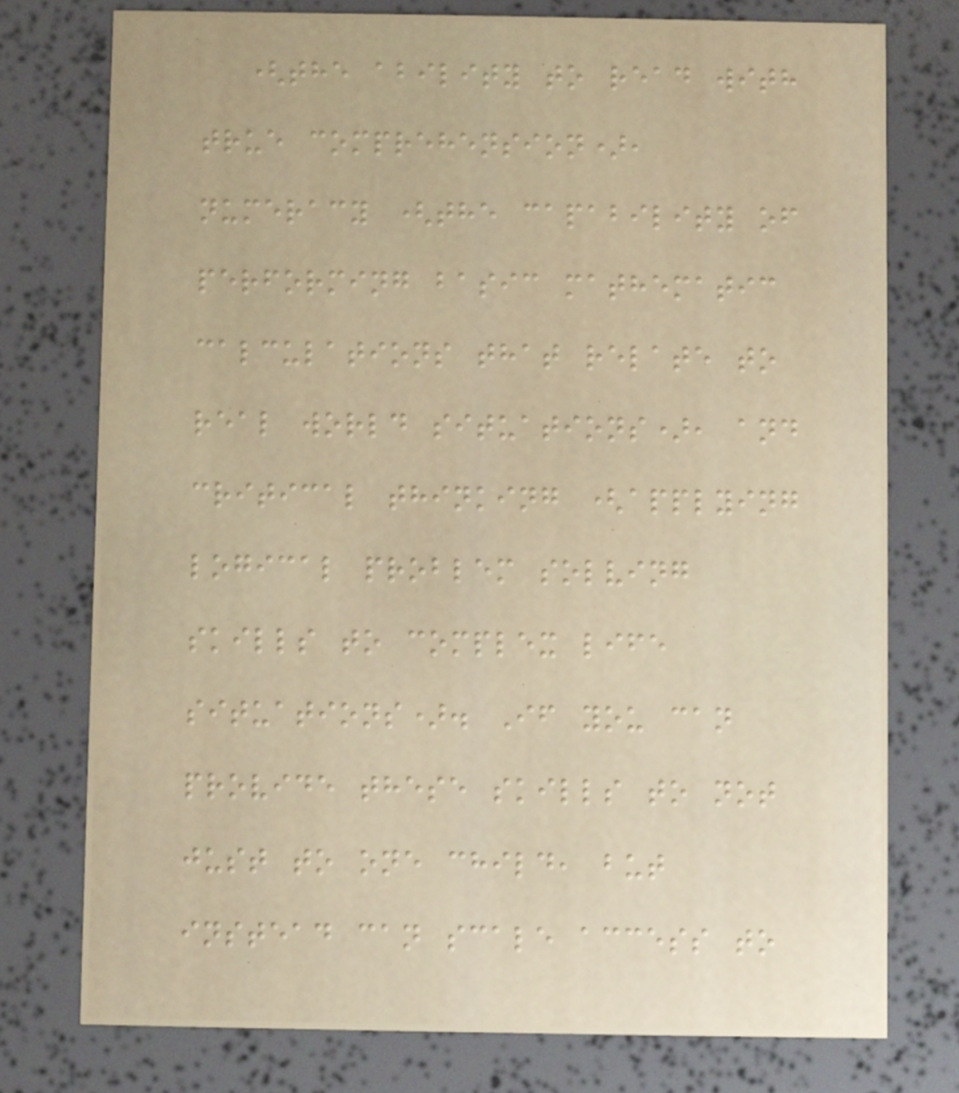(the ability to read with
true comprehension),
numeracy (the capability of
performing basic mathematic
calculations that relate to
real world situations), and
critical thinking (applying
logical problem solving
skills to complex life
situations). If you can
provide these skills to not
just to one child, but
instead can scale access to
